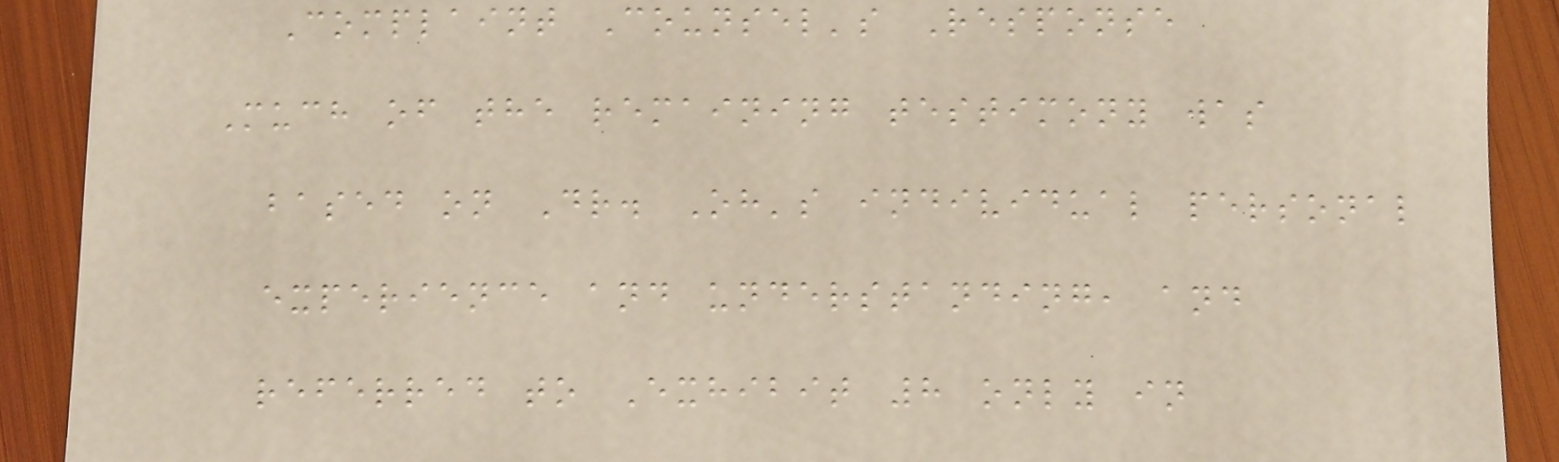Complaint Counsel's Response
Much of the remaining testimony was
based on Dr. Oh's individual personal
experience and understanding, and
referred to Exhibit 8 only in
